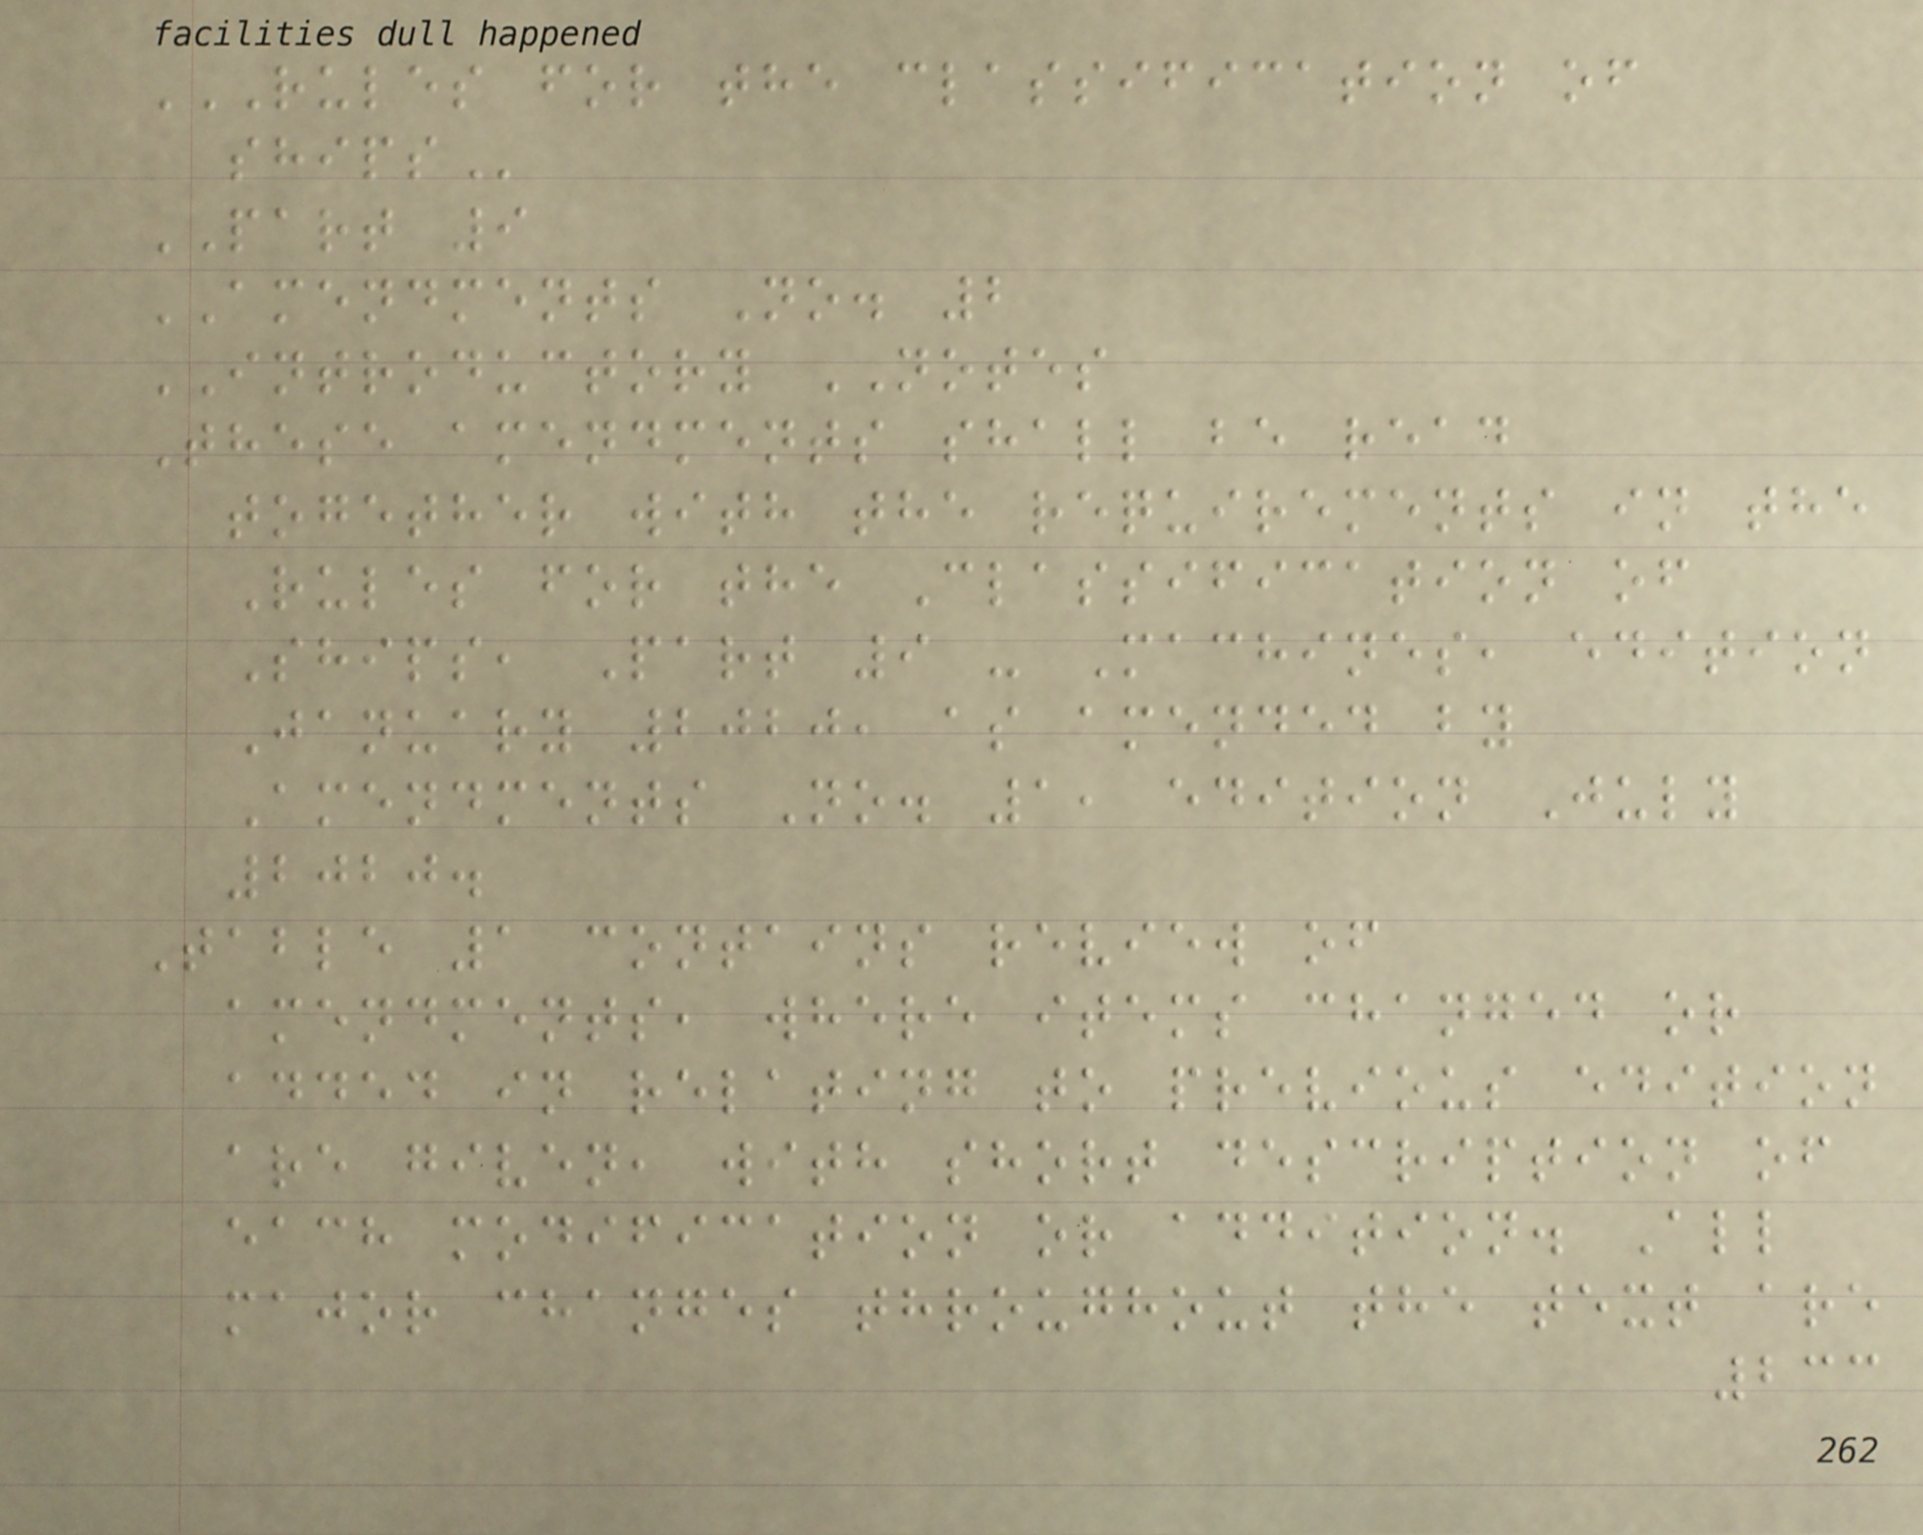RULES FOR THE CLASSIFICATION OF
SHIPS
PART 9
AMENDMENTS No. 2
INTRODUCTORY NOTES
These amendments shall be read
together with the requirements in the
Rules for the Classification of
Ships, Part 9 - Machines, edition
January 2020, as amended by
Amendments No. 1, edition July
2020.
Table 1 contains review of
amendments, where items changed or
added in relating to previous edition
are given, with short description of
each modification or addition. All
major changes throughout the text are
233
